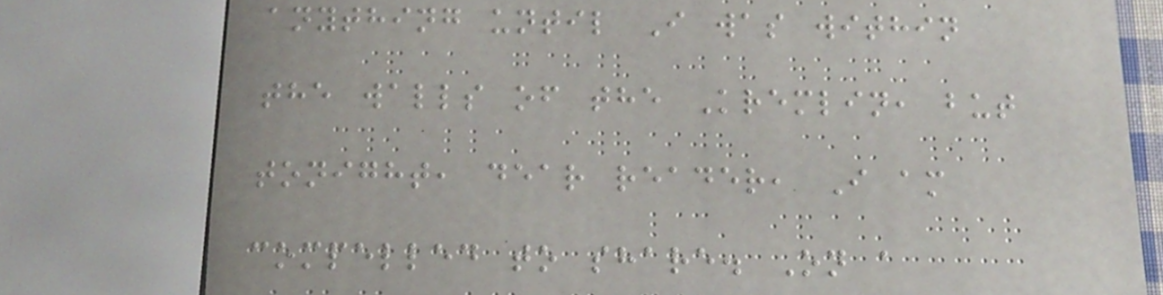anything until I was within
the walls of the Kremlin, but
tonight, dear reader, I am
compelled to share. On a
